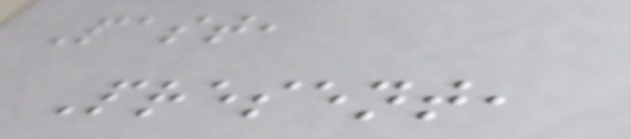Past,
Present,
